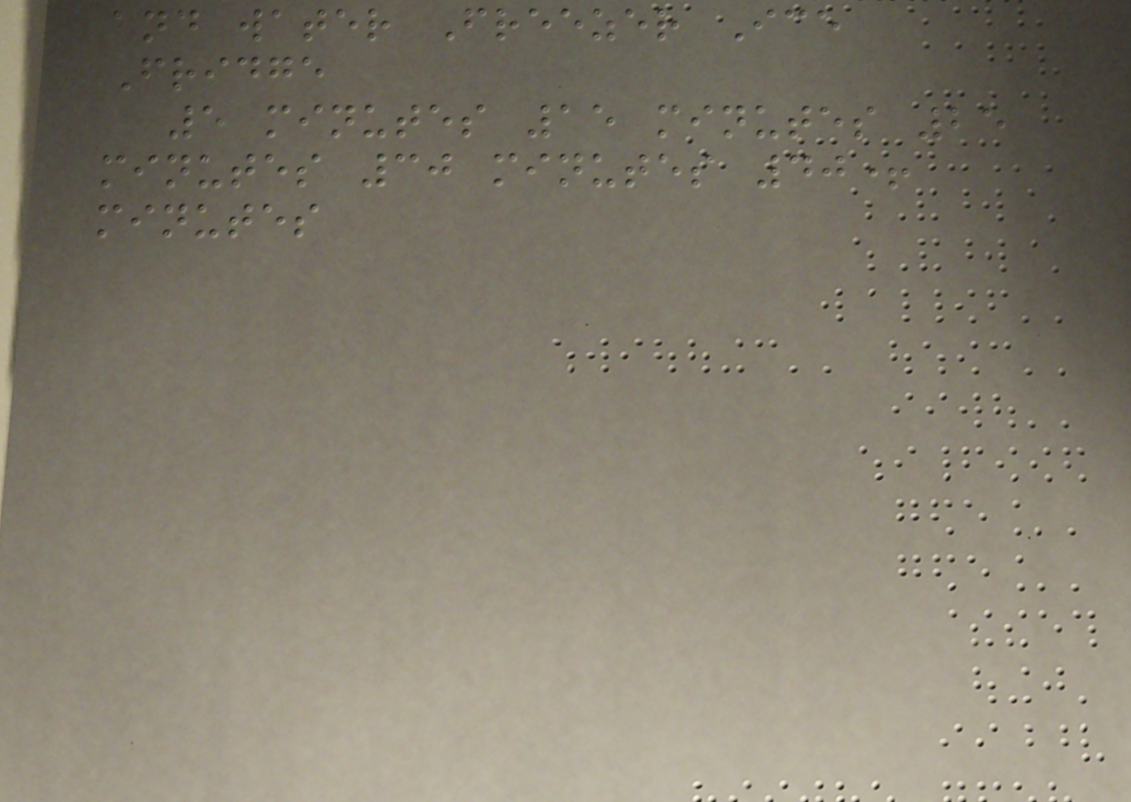and water Freezer Ice
Fridge
5 minutes 15 minutes 25
minutes 30 minutes 40+
minutes
